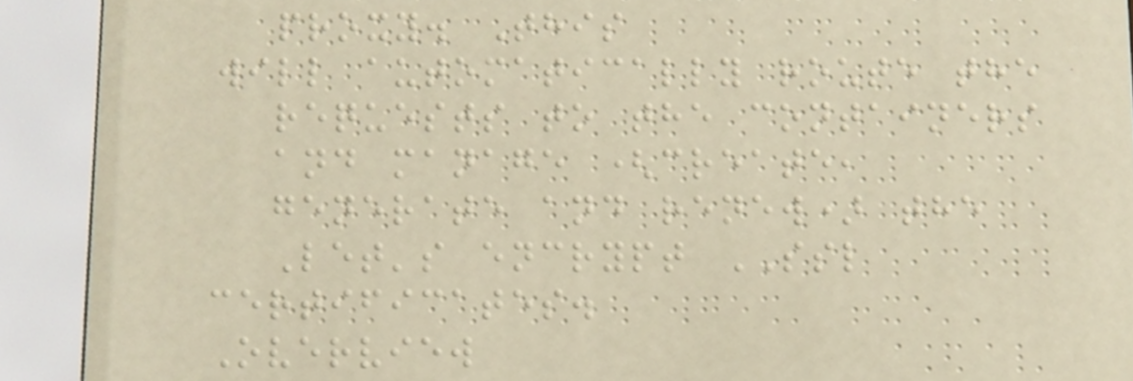proxy. This
will automatically route the
requests to the containers
and manage (create,
generate and renew) the
Let's encrypt SSL
certificates.
Overview
